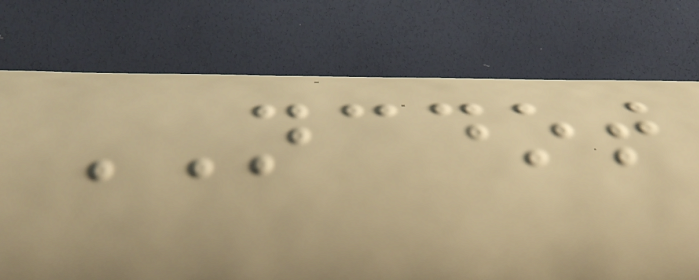NCDOT
